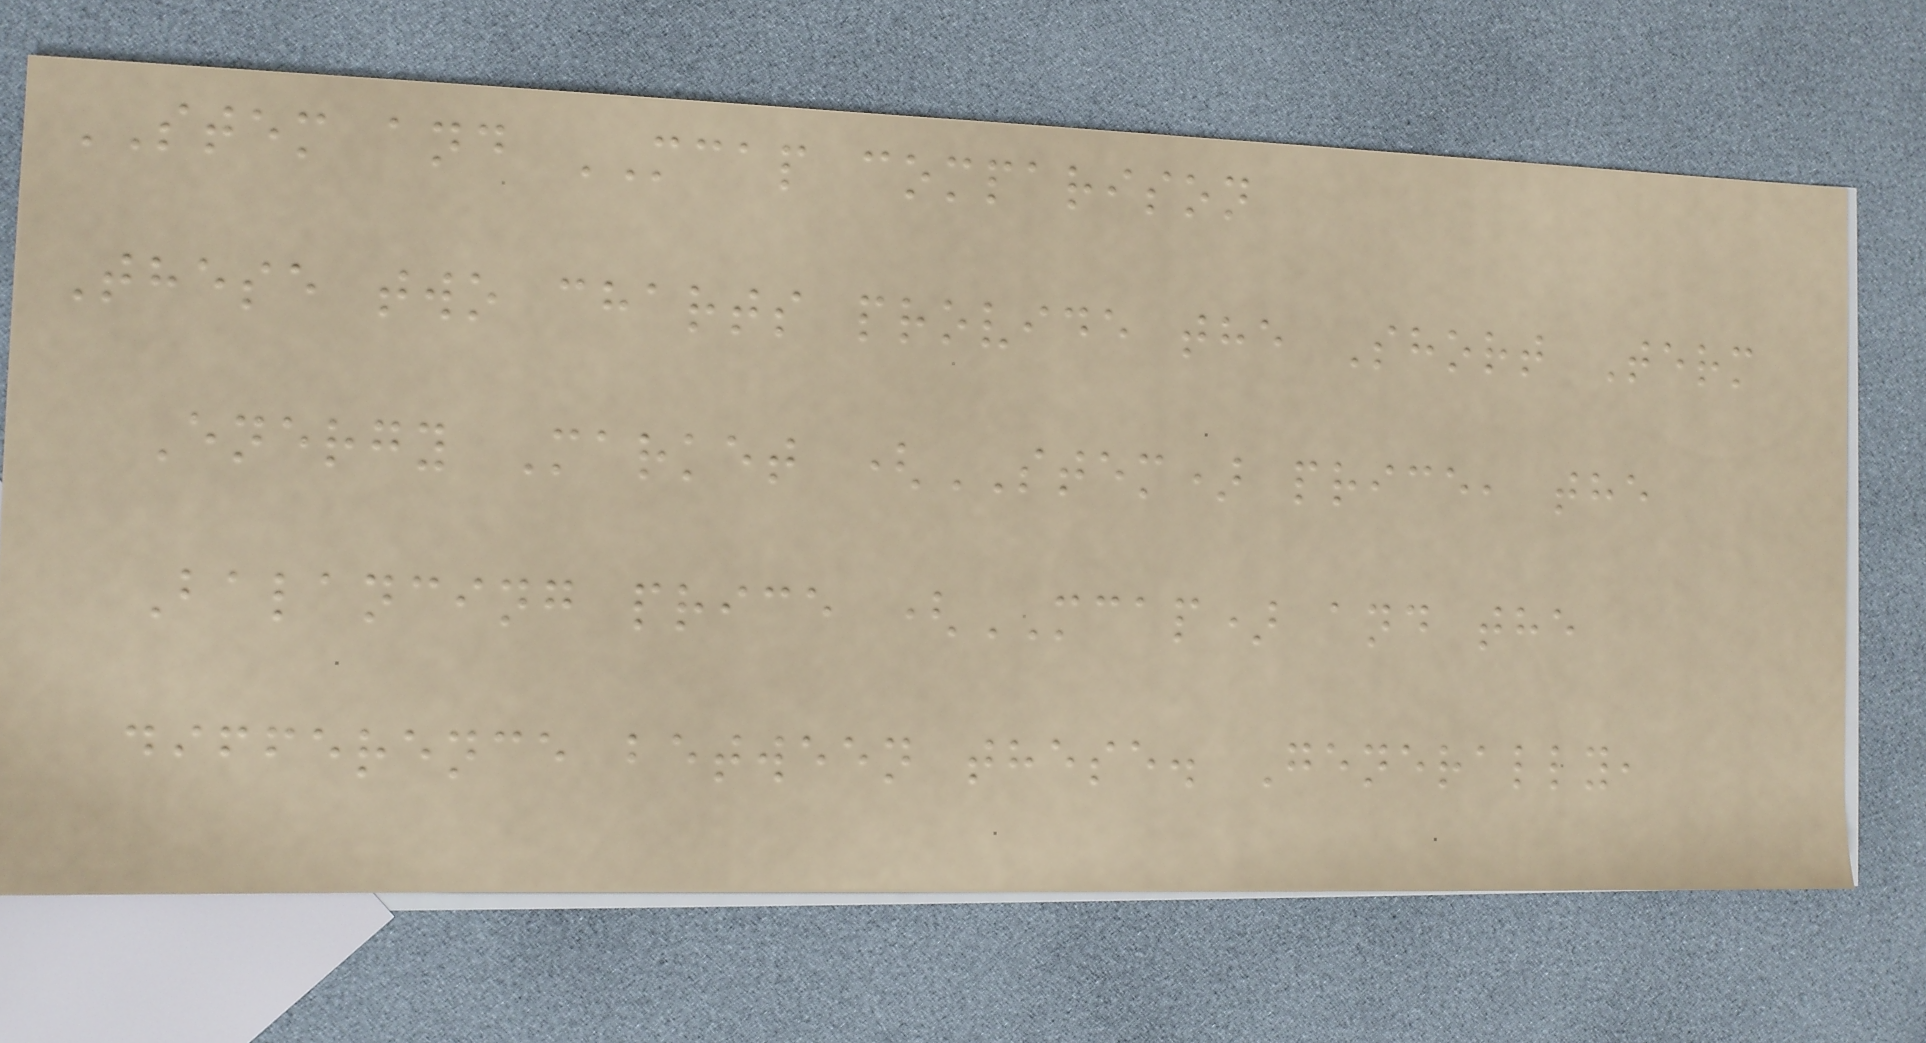STEM and MCAP comparison
These two charts provide the Short Term
Energy Market (STEM) price, the
Balancing price (MCAP) and the
difference between these. Generally,
